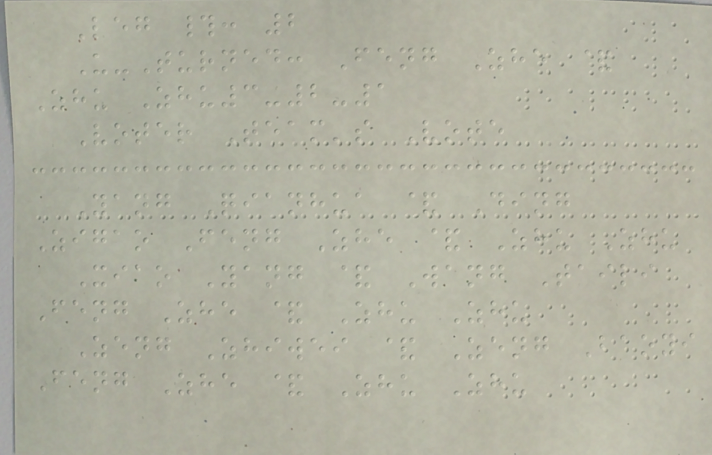Leg #: 2
U-Turned: Feng Zhe &
Zhu Zhu3-2-1
Voter Team's Vote
Yang Qianhua & Ding
Zigao Feng Zhe & Zhu Zhu
Xiao Yang & Wang Taili
Feng Zhe & Zhu Zhu
Zeng Zhiwei & Zeng Baoyi
Feng Zhe & Zhu Zhu
